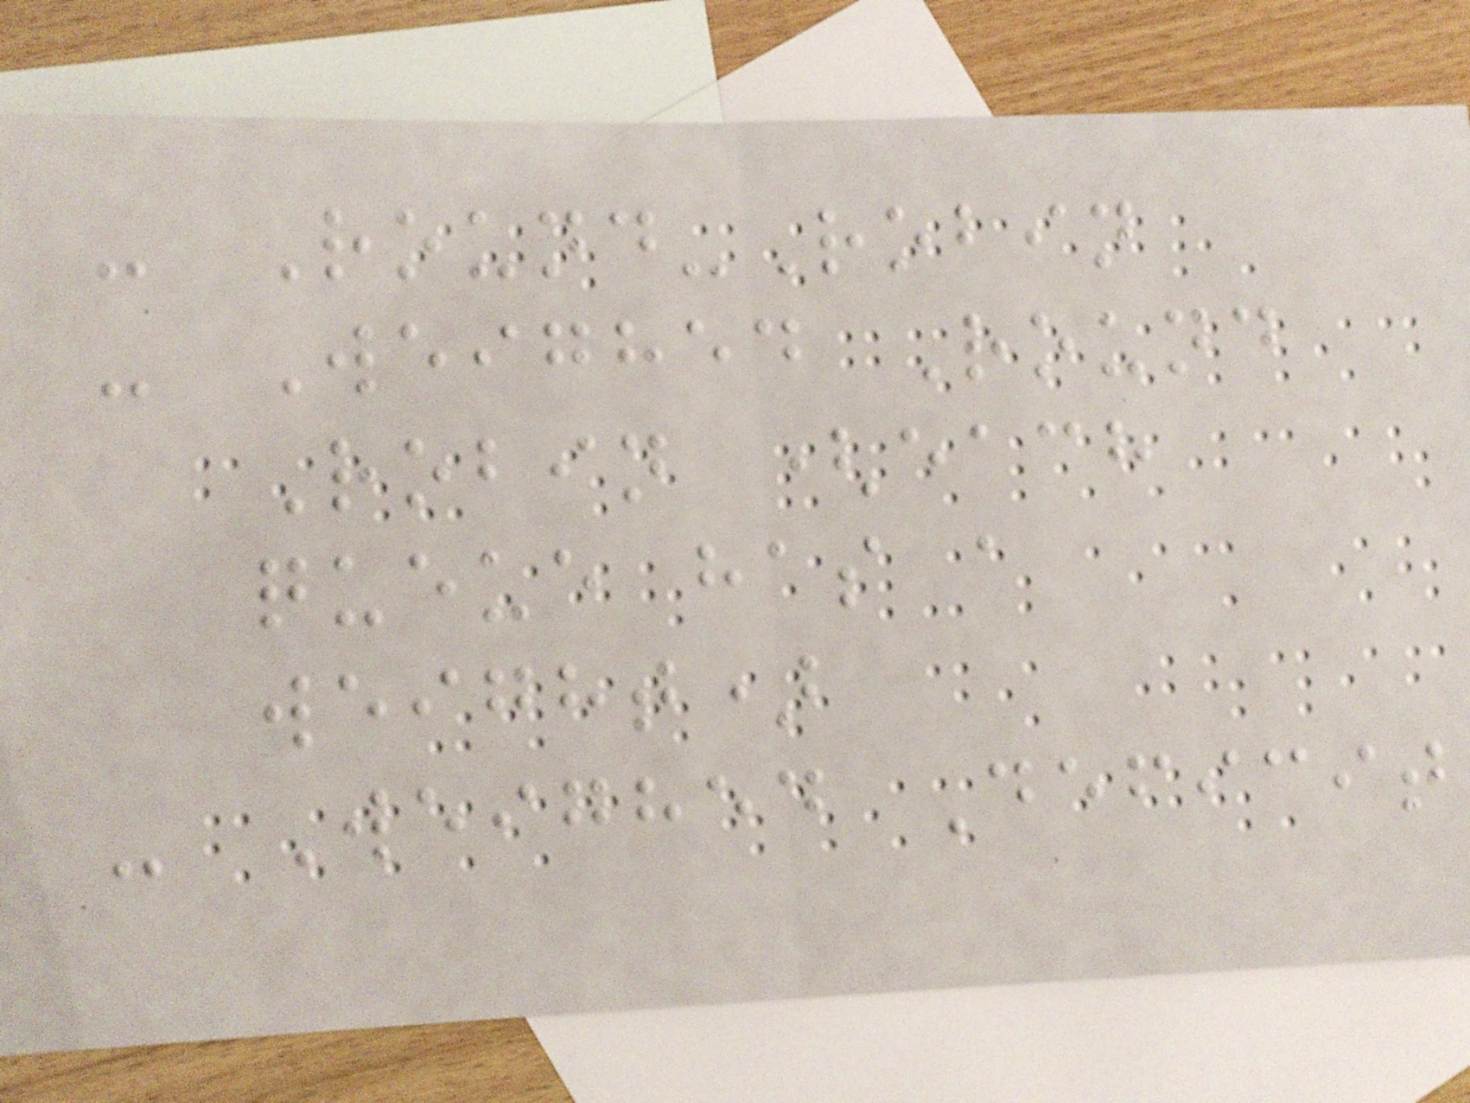- Round-Robin
- Weighed Round
Robin (each
queue has a
weight)
- Weighed Deficit
